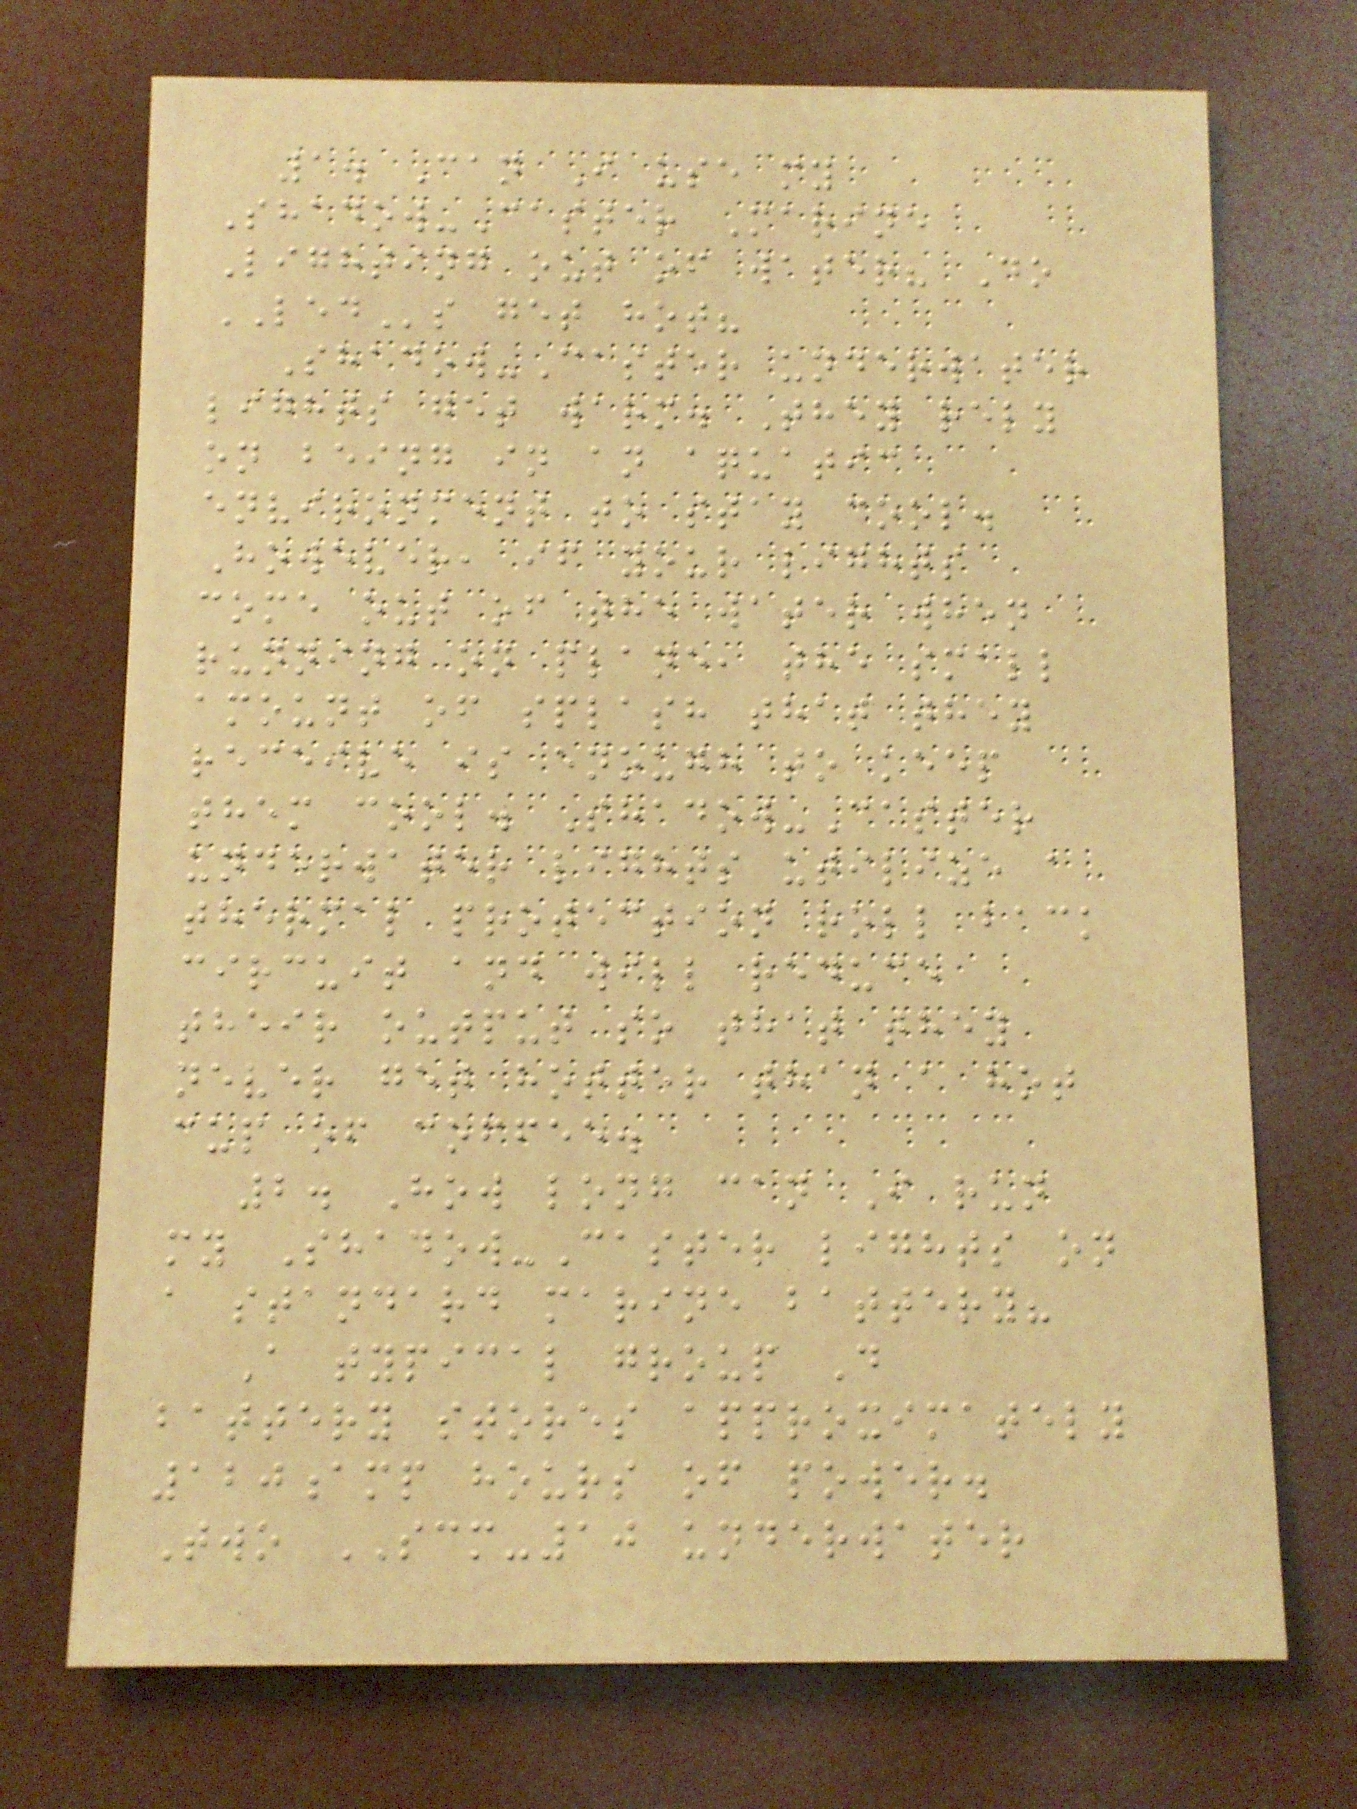1. Can I use my
Shadow-Caster Marine
Lighting out of water? Do
LEDs get hot?
Shadow-Caster underwater
lights get warm. They rely
on being in an aquatic
environment to stay cool.
However, if your lights
come out of the water when
running on plane, the small
amount of splash that they
receive is enough to keep
them cool. Shadow-Caster
underwater lights utilize a
thermal protection roll back
circuit and will reduce
their output so that they
never get hotter than a hot
cup of coffee.
2. How long can I run
my Shadow-Caster lights on
a standard marine battery?
A typical group D
battery stores approximately
120amp hours of power.
Two SCM-10 underwater
